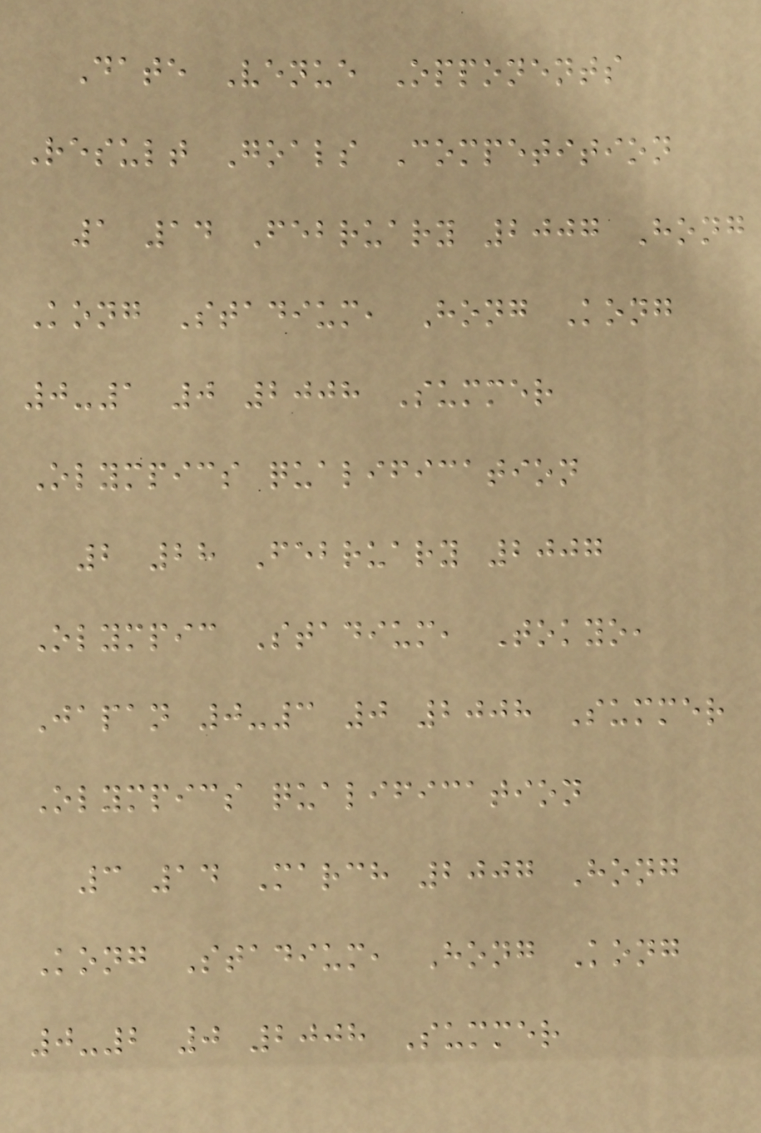Date Venue Opponents
Result Goals Competition
1 14 February 2007 Hong
Kong Stadium, Hong Kong
0-1 0 2008 Summer
Olympics qualification
2 28 February 2007
Olympic Stadium, Tokyo,
Japan 0-3 0 2008 Summer
Olympics qualification
3 14 March 2007 Hong
Kong Stadium, Hong Kong
0-2 0 2008 Summer
